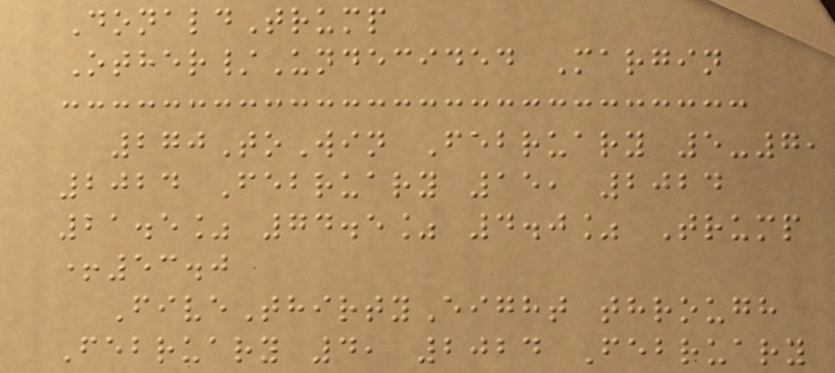DonaldTrump
Other/Undecided Margin
270ToWin February 5-7,
2024 February 15, 2024
21.5% 74.5% 4.0% Trump
+53.0
FiveThirtyEight through
February 4, 2024 February
